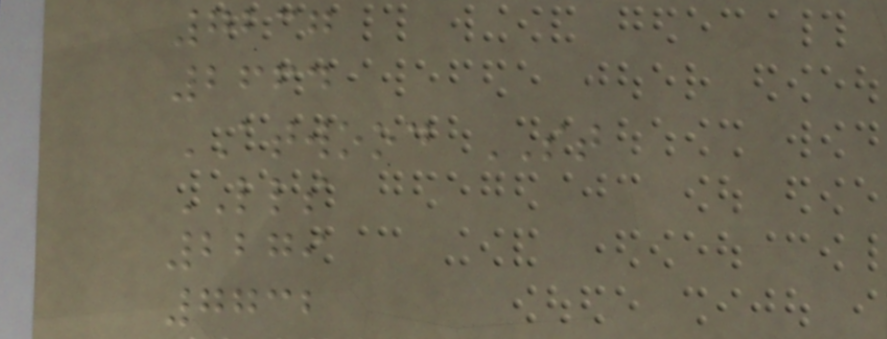7237
2664
ATWOOD ST
LLS
2279
7732
